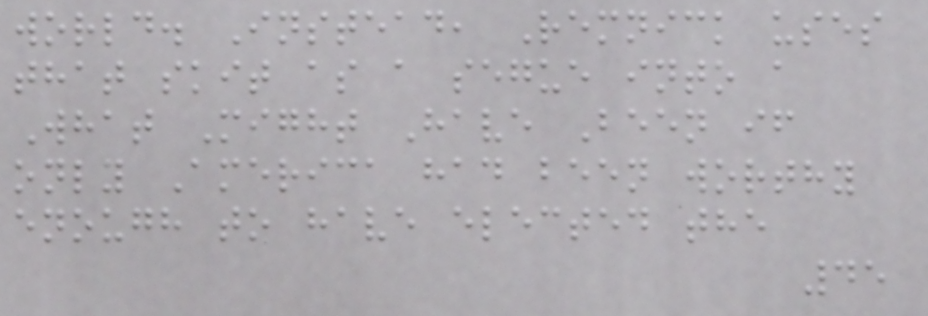world. Instead, Remnick uses
that skit as a segue into a
What Might Have Been if
only America had been worthy
enough to have elected the
45
